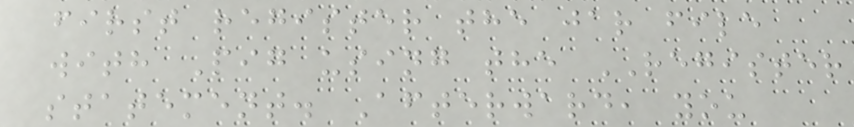first register the jar file
with Pig using the REGISTER
statement. Afterward, you
